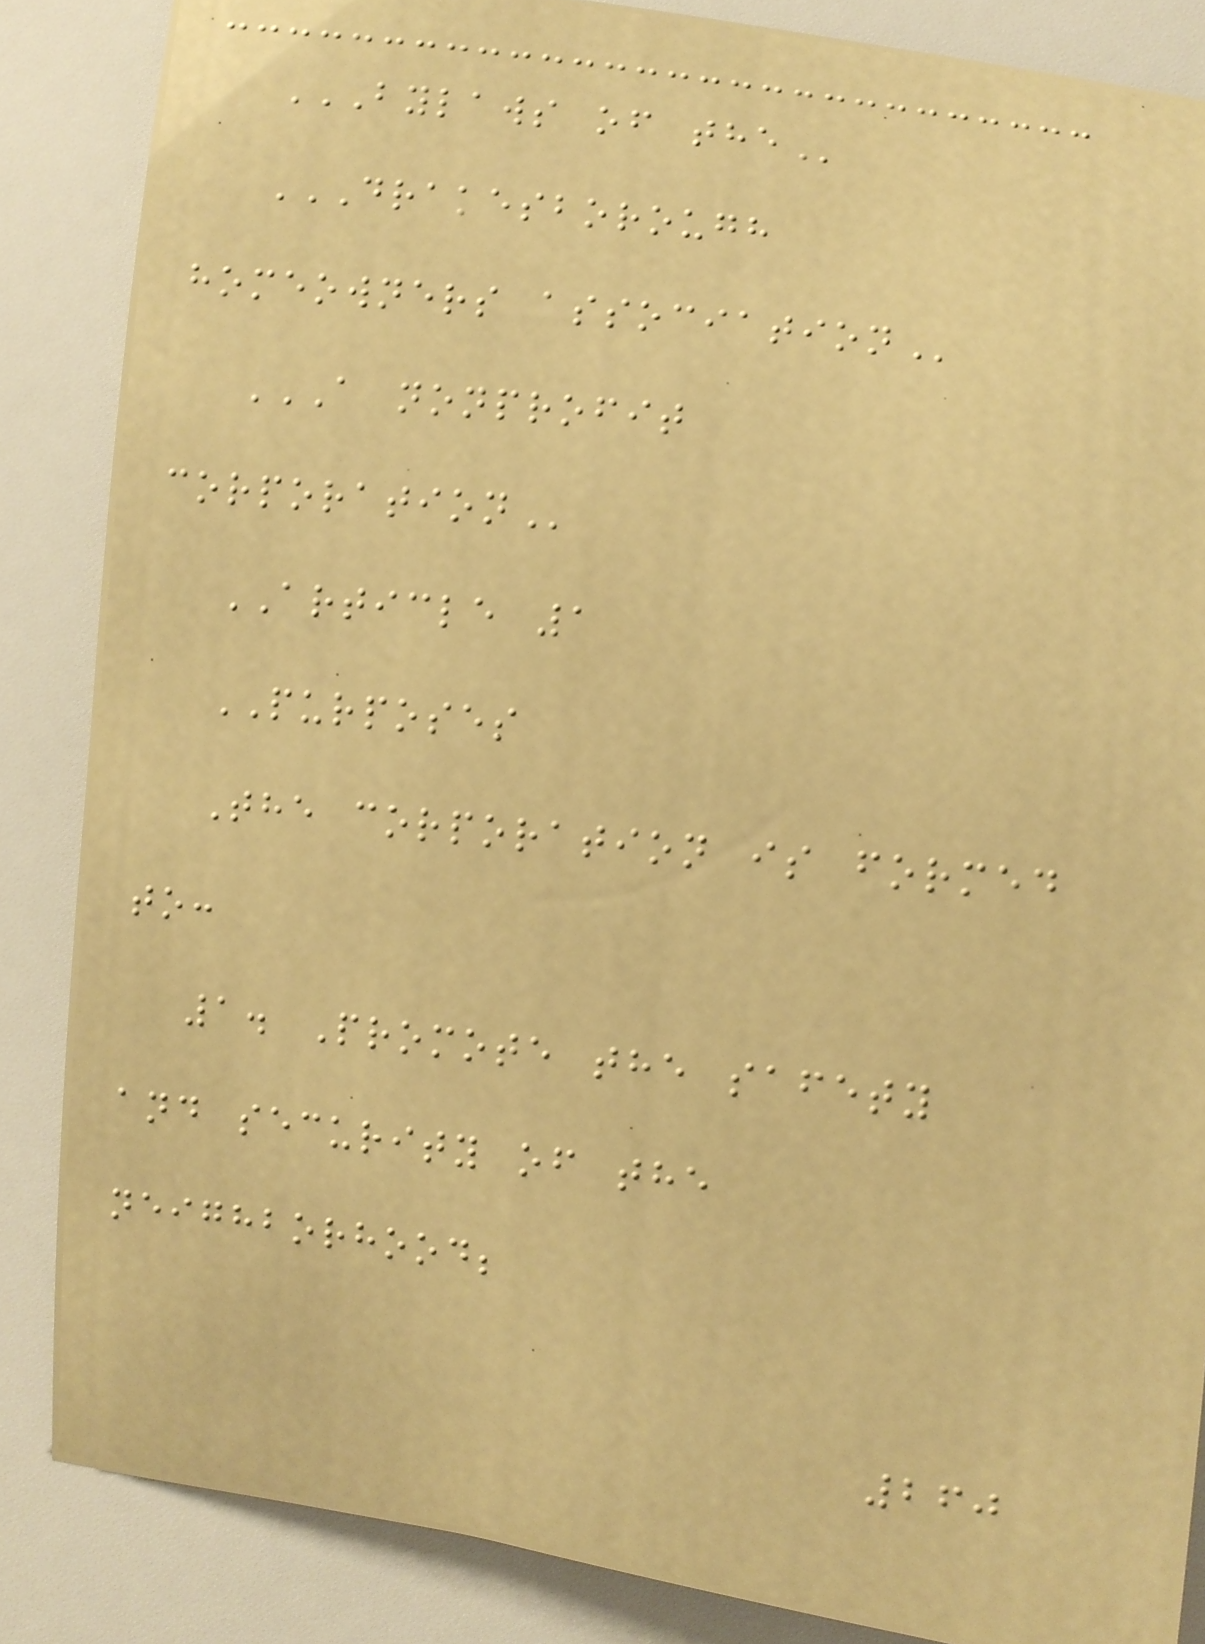BYLAWS OF THE
DRAKESBOROUGH
HOMEOWNERS ASSOCIATION
A NONPROFIT
CORPORATION
ARTICLE 1
PURPOSES
The corporation is formed
to:
1. Promote the safety
and security of the
neighborhood;
260
